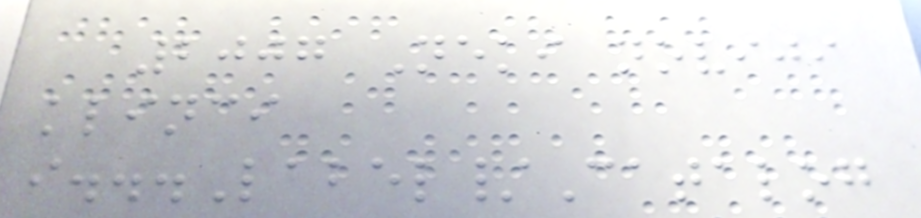2007 Neki noviji
klinci
i...Label/Catalog
